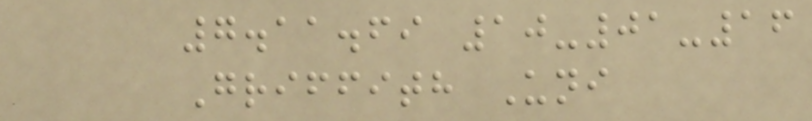7.11.69 10-01-16
Griffith Uni
